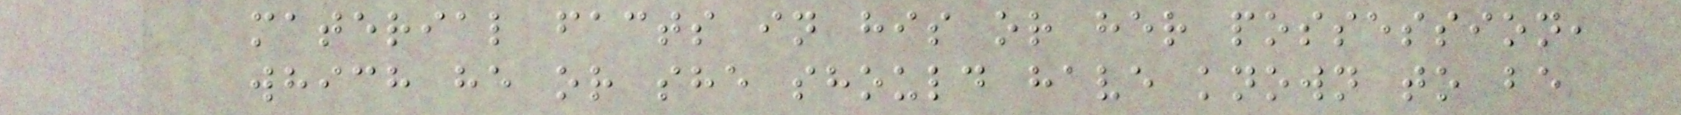material facts in his or her possession,
which he or she should have known to be
